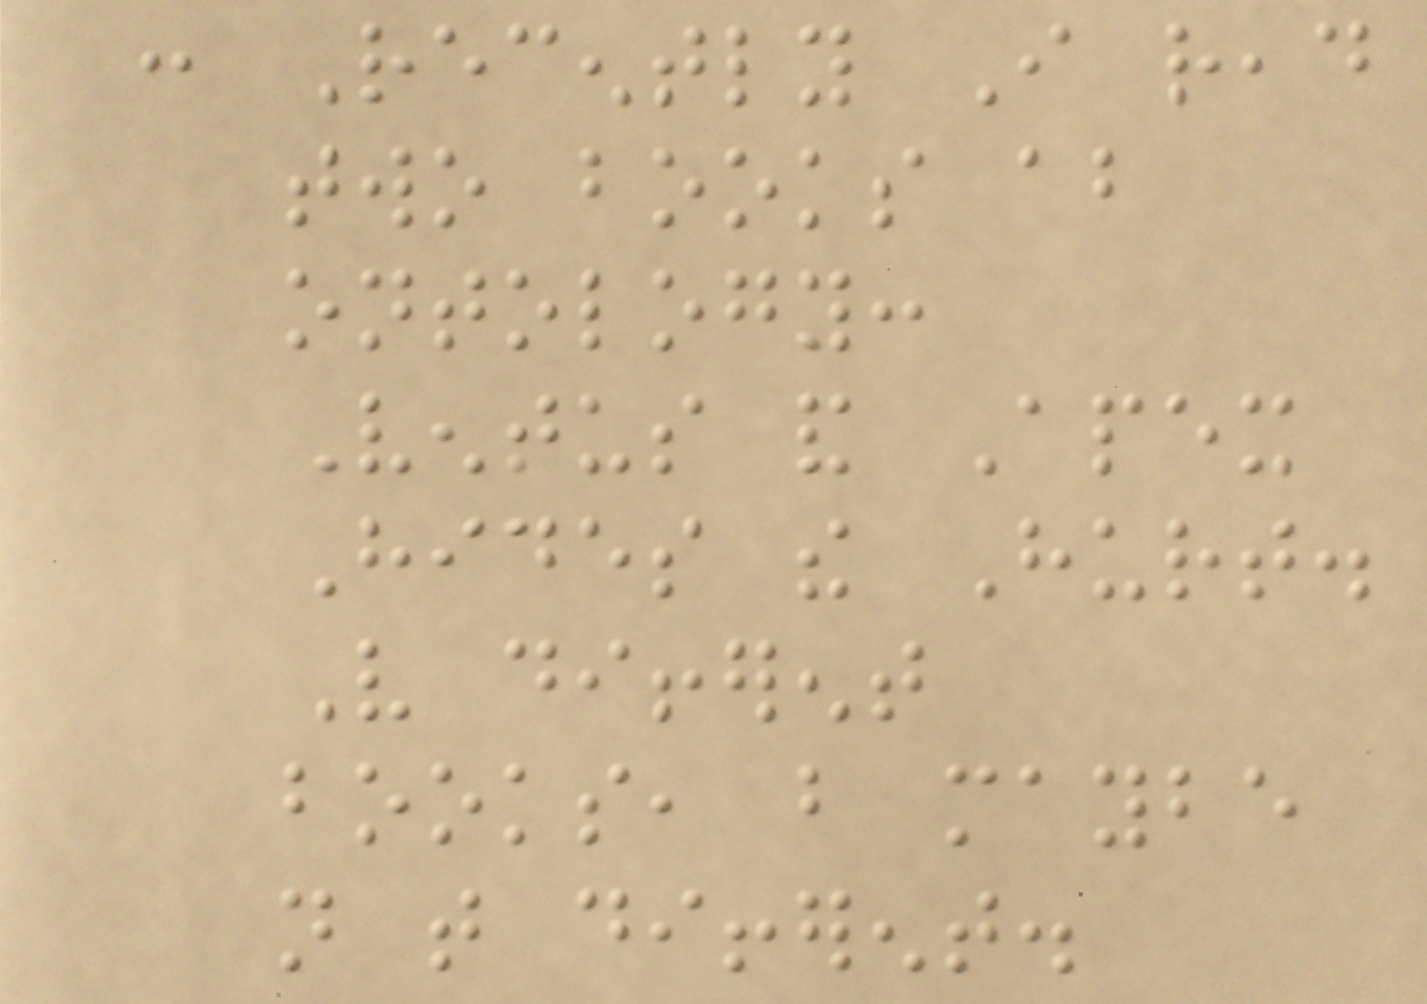: Recently I read
two books about
ontology:
Ventus and Apex
Hides the Hurt.
Very different
books, but maybe
not that different.
